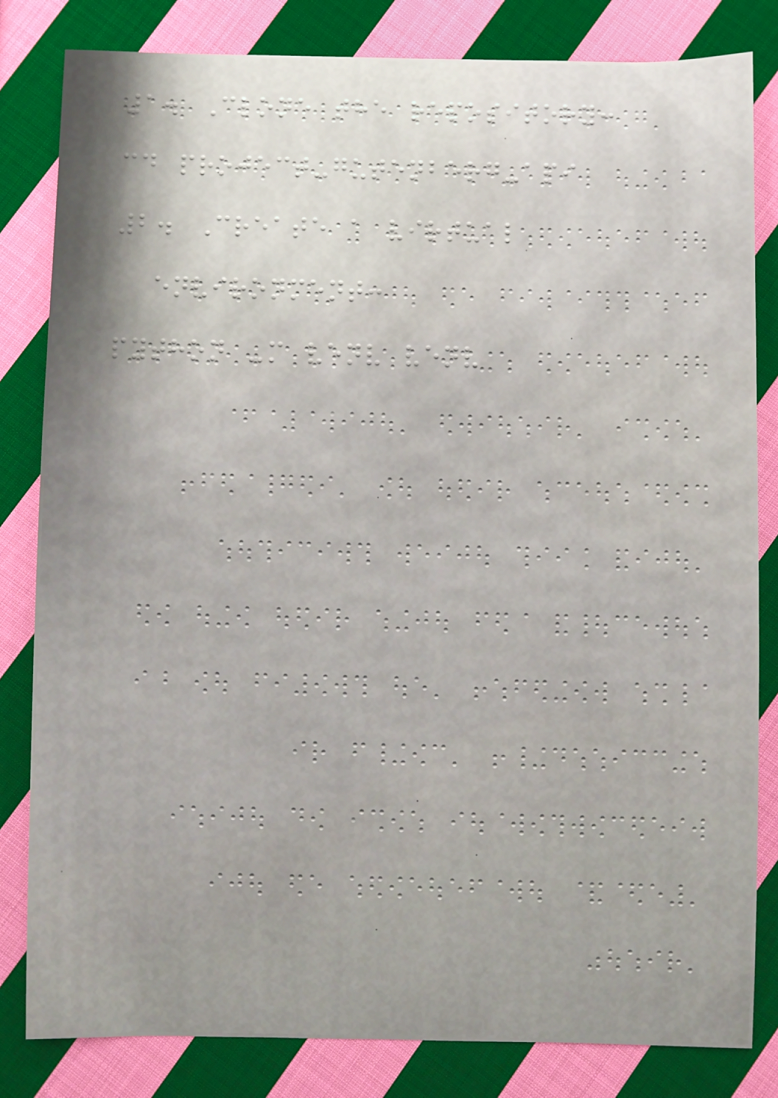1. Clone the repository:
cd project-gutenberg-api
2. Create a virtual
environment:
python -m venv venv
